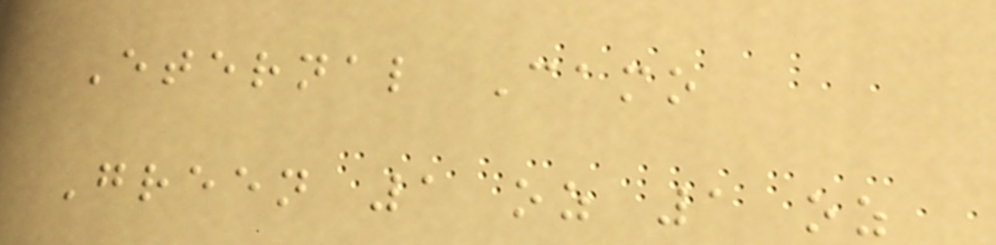Eternal Camo
Green 1 oz 1 oz
